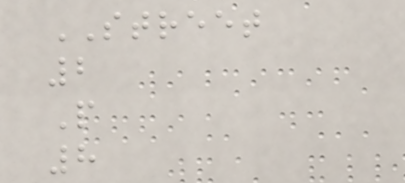STREET
2
P
8
